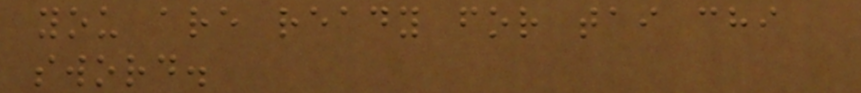you are ready for tai chi
sword.
